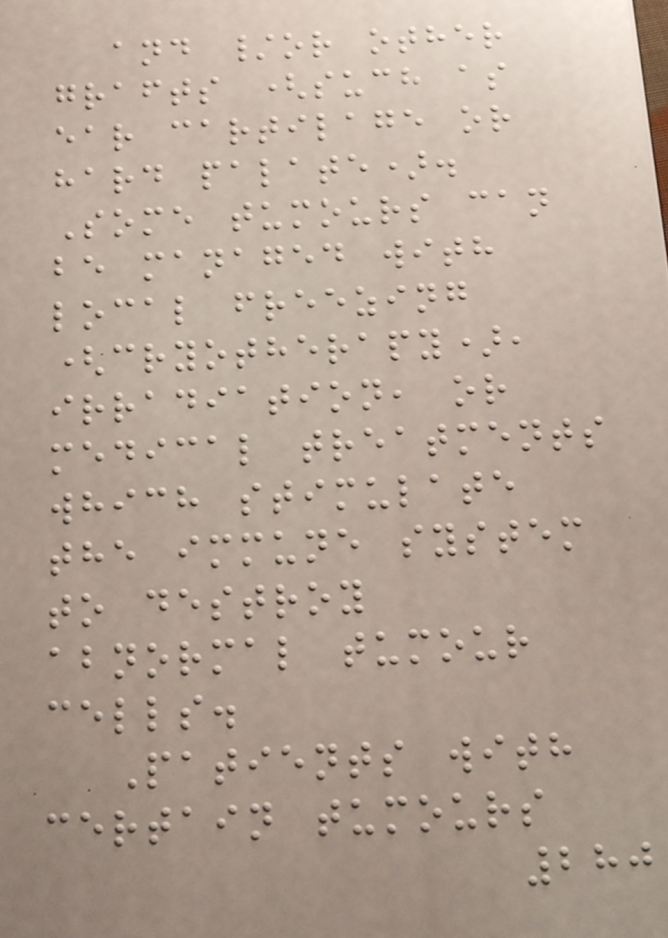and /or other
grafts (such as
ear cartilage or
hard palate).
Some tumours can
be managed with
local freezing
(cryotherapy),
irradiation, or
medical treatments
which stimulate
the immune system
to destroy
abnormal tumour
cells.
Patients with
certain tumours
280
